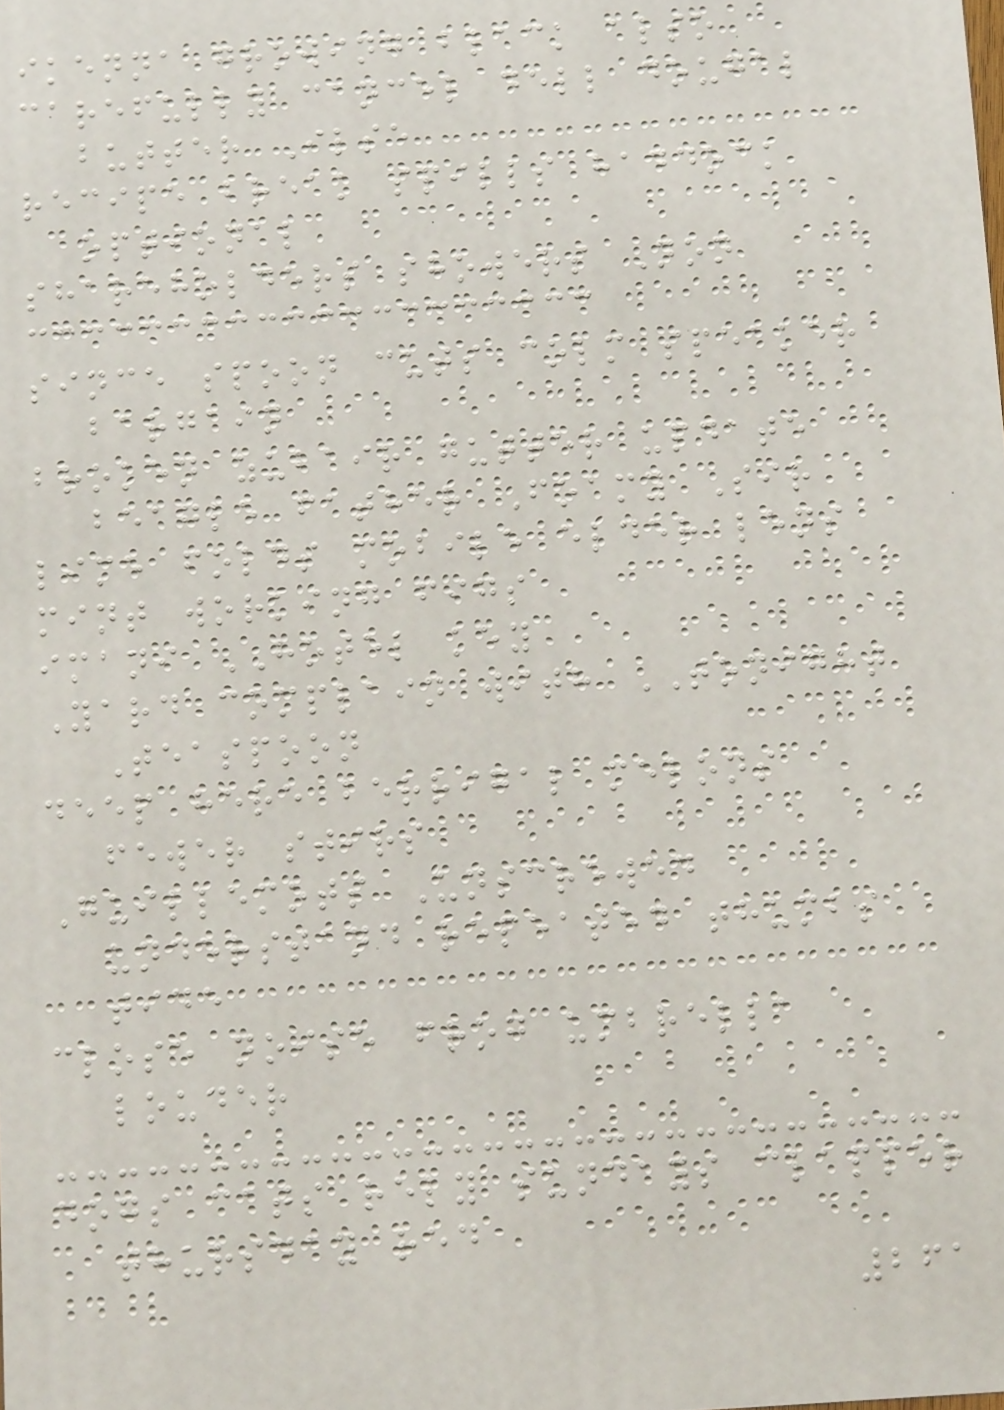ikenna growing black also
carefully cancel dell dougal
butter Ilse
recipe break spills haddock
optional
shareholders showers Non
since spoon cuts colm speaker
bargain
broken zubair gutter update
beagle father Foamy Sir
lime folds mobile elder lens
mint working figs
imani HOTEL key
Yard complain with TONIGHT
Teaspoon
deep here berrigal melons
fewer stirs
Guillemots Unscrewed
understand repeated thumbs
tide
close noise frog umbrella
louder
dogs cats rely sundays clapper
thursday red
261
